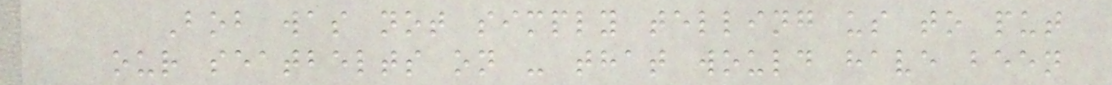Bob was not simply telling us to put
our seatbelts on - that would have been
